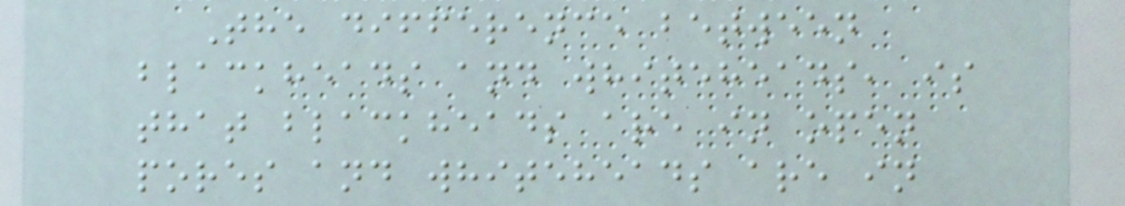The difference between
blackheads and whiteheads, is
that blackheads are in open
pores and whiteheads are in
